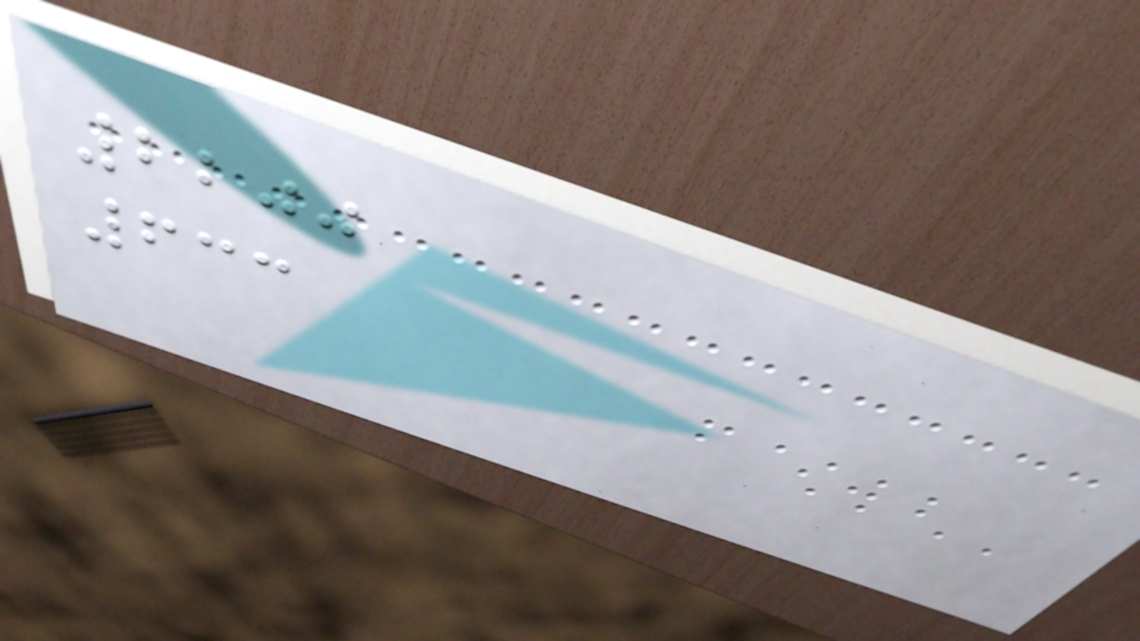2200
633
